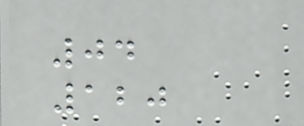04
120
